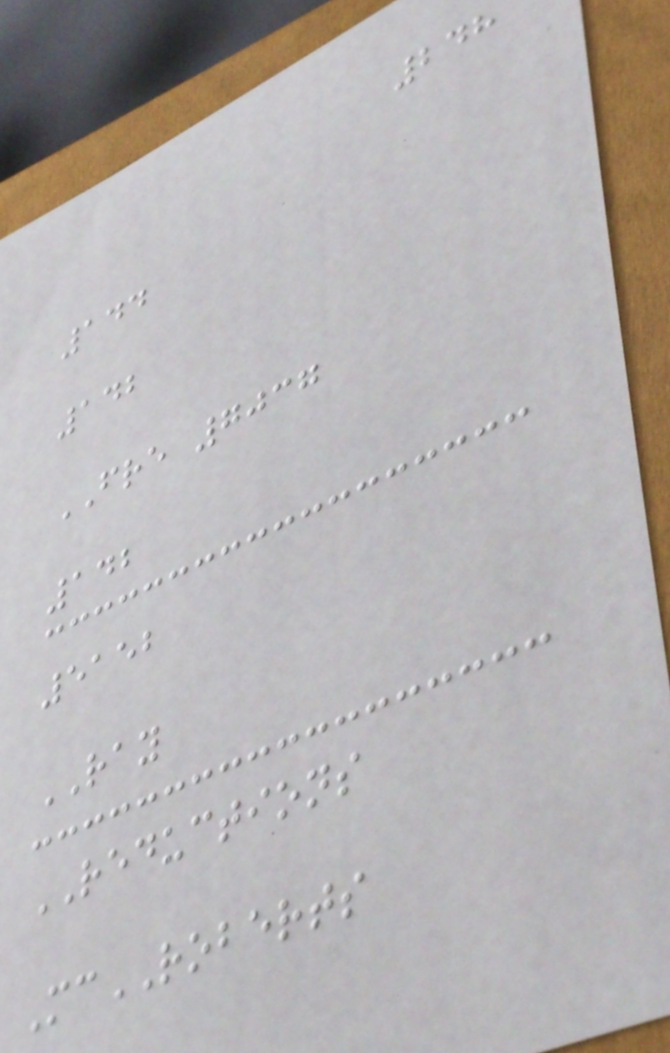248
144
142
FRE 7037
142
5152
RAY
REDUCTIONS
McROBERTS
